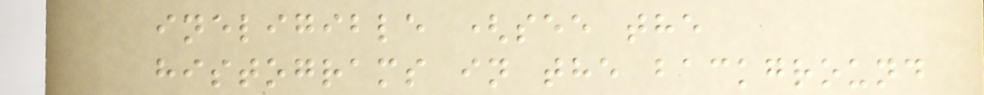ineligible (see the
histograms in the background
